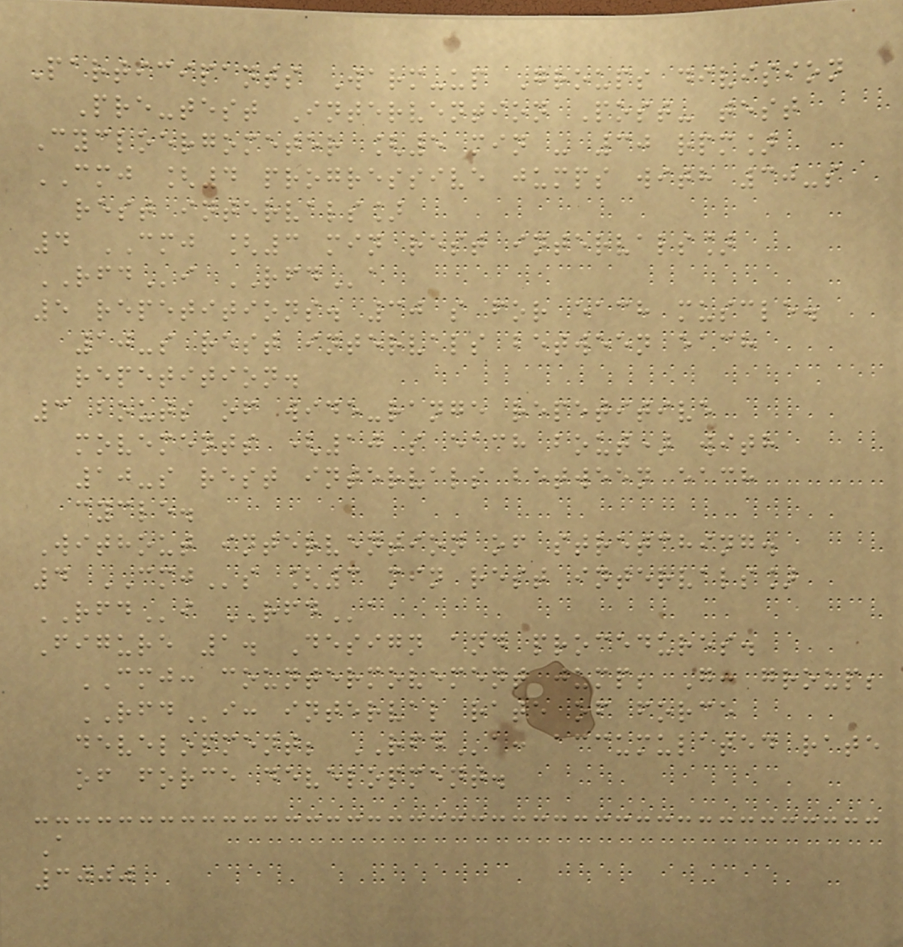Participants Warm-up Groups division
Pre-test Intervention Post- test
Cycloergometer [5 min - 30 rpm]
CMJ [4 progressive jumps with 30-s
rest intervals]
4 CMJ [3 min rest intervals]
RFDi RFDa
5 repetitions. 30 s for each muscle.
10-s rest intervals between each
repetition.
3 bouts of wide-range repetitive
movements (10 s each bout) with
10-s rest intervals between each
cycle.
Without intervention of stretching.
4 CMJs [3 min rest intervals]
RFDi RFDa
Figure 1. Design and procedures.
CMJ: countermovement jump; G: group;
RFDi: interval rate of force
development; RFDa: accumulated rate
of force development.
A
3000
